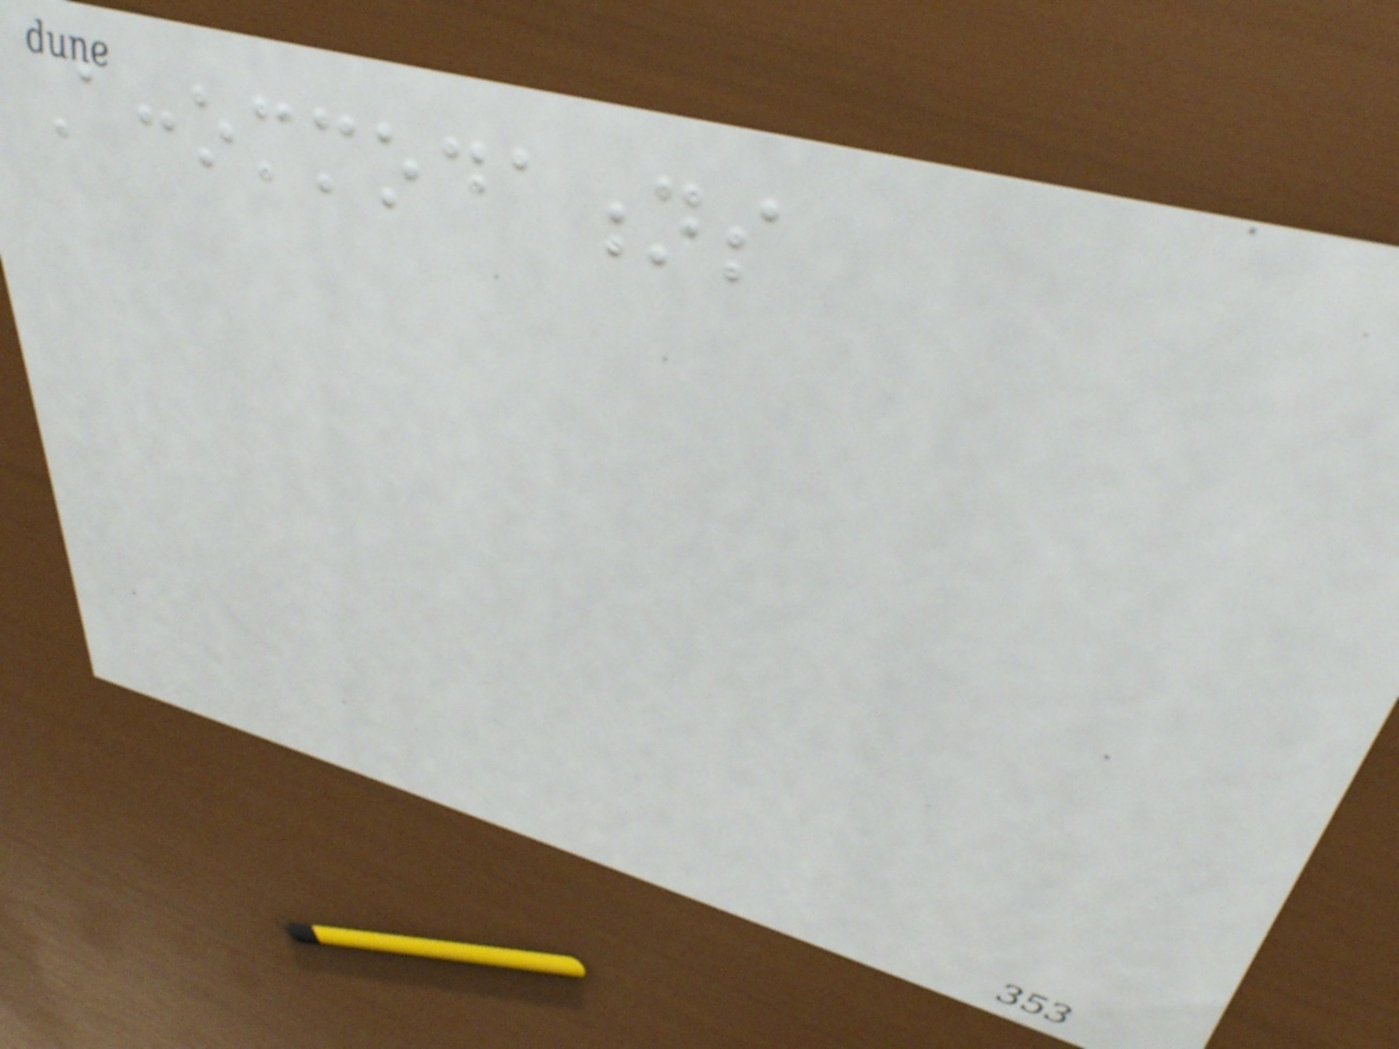Accommodations
